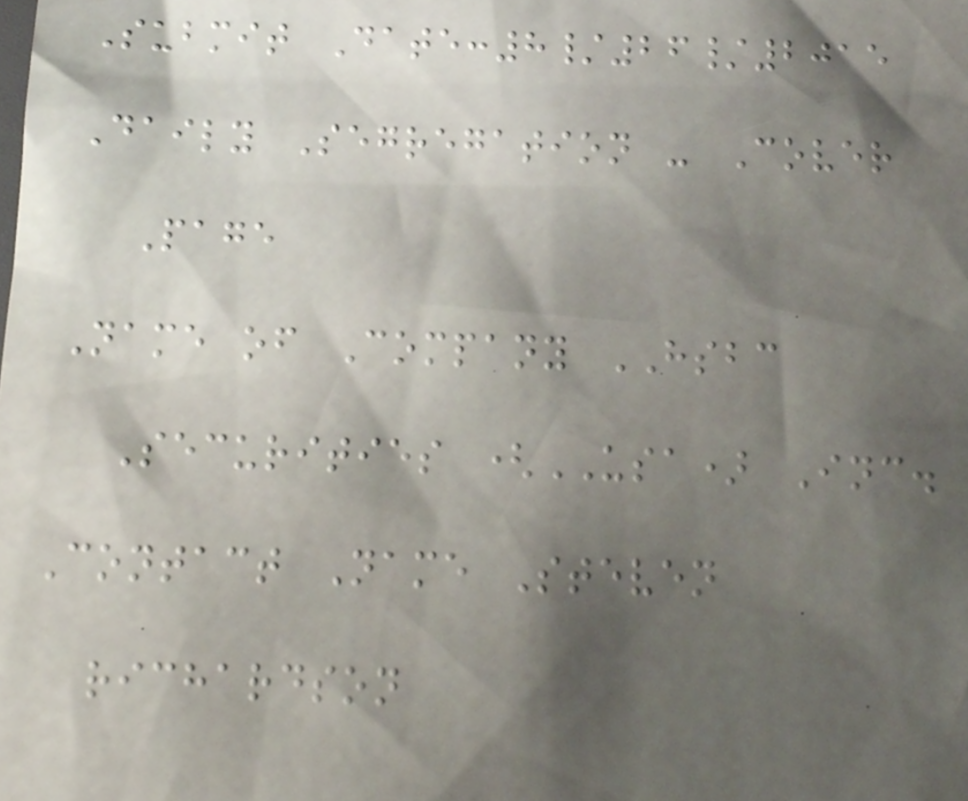Submit Date:8/26/2015
Daily Segregation - Cover
Page
Name of Company HSBC
Securities (USA) Inc.
Contact Name Steven
richardson
